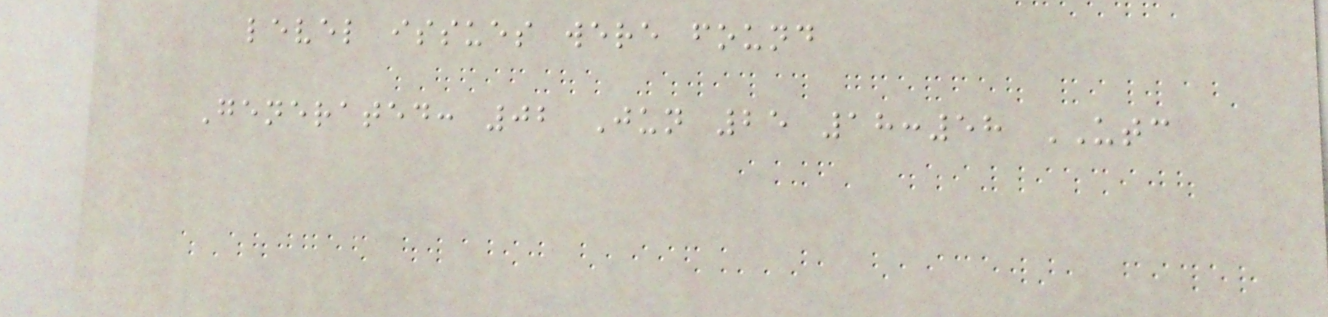level issues were found
Generated: 02 Jun 25 18:58 UTC
